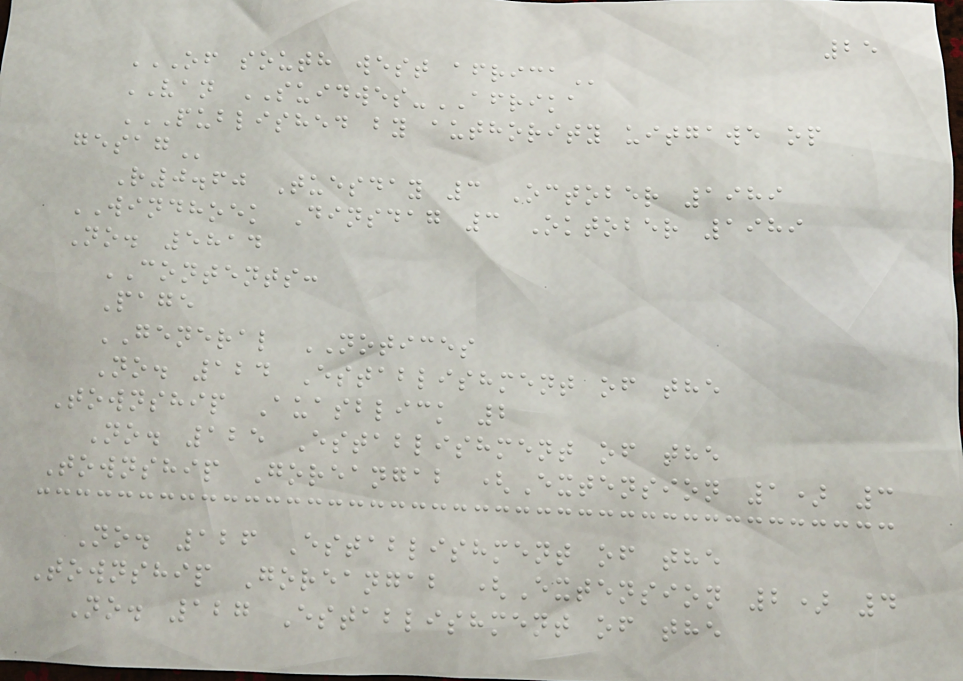25
OF SOUTH WEST AFRICA
VAN SUIDWES-AFRIKA
PUBLISHED BY AUTHORITY UITGAWE OP
GESAG
R0.60 Tuesday 3 October 1989
WINDHOEK Dinsdag 3 Oktober 1989
No. 5814
CONTENTS:
Page
GENERAL NOTICES
No. 124 Establishment of the
Township Auasblick 2
No. 125 Establishment of the
Township Goreangab (Extension 1) 3
No. 126 Establishment of the
Township Goreangab (Extension 2) 4
No. 127 Establishment of the
